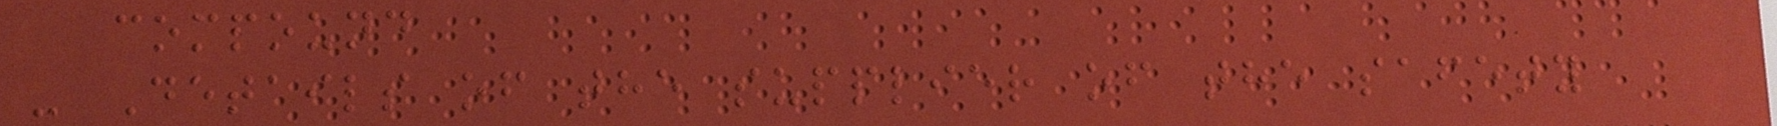compound
- Details of the supplier of the safety
